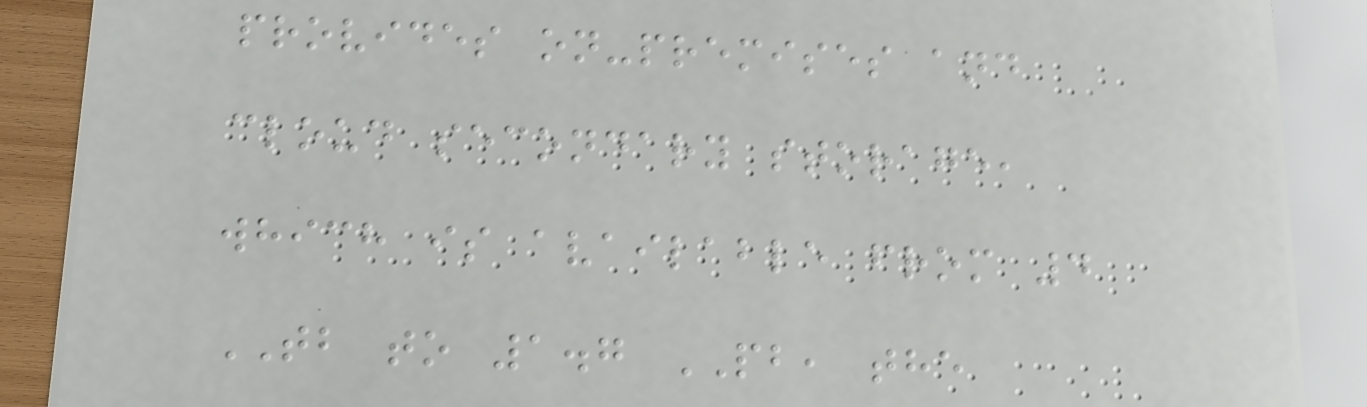provides on-premises and
cloud secondary storage,
which is available from 4
TB to 1.7 PB, the
